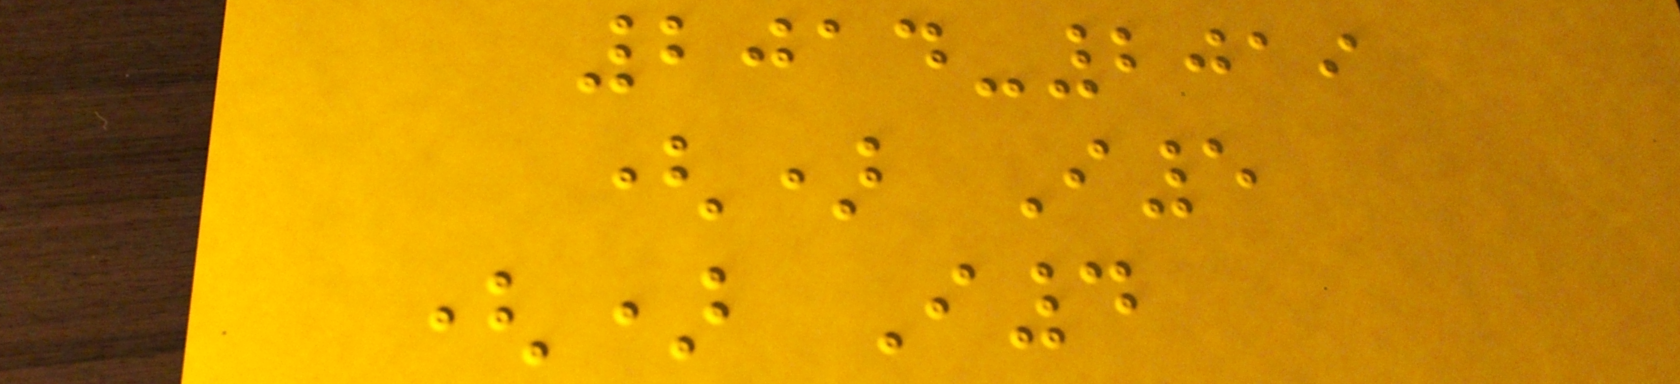2014-2019
() I5
() I4
